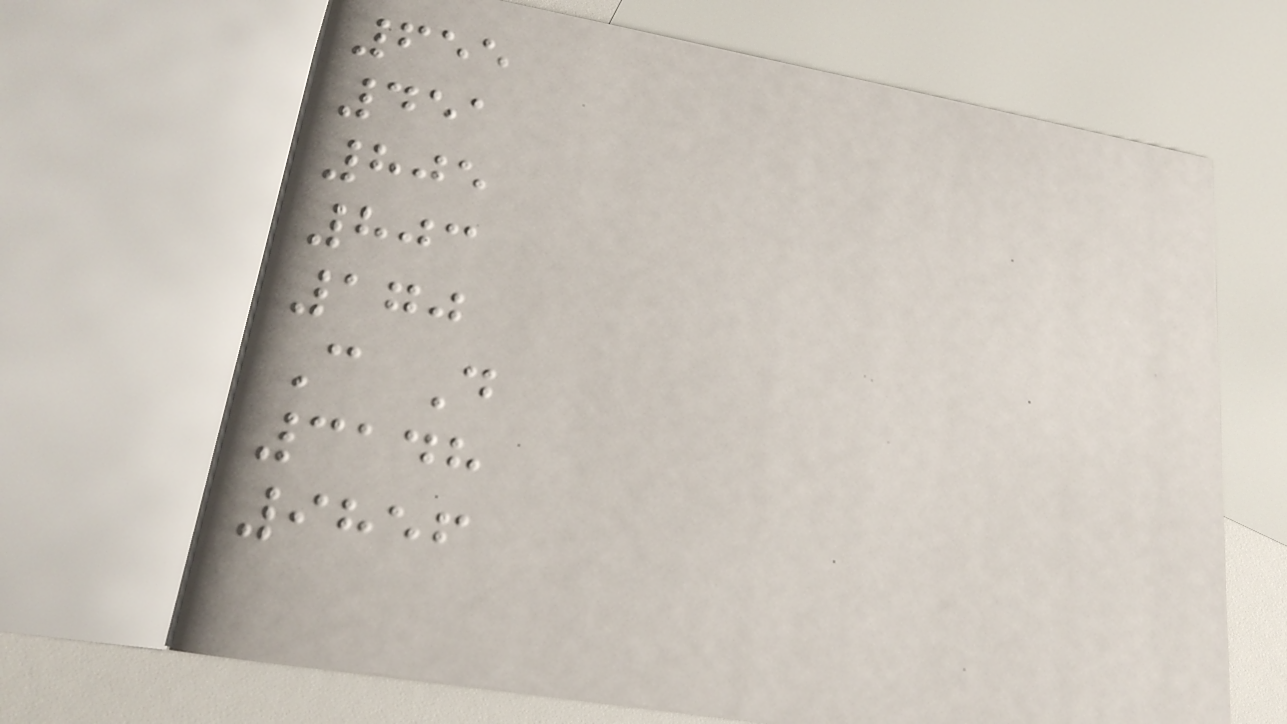655
451
805
803
170
C D
3148
9856
